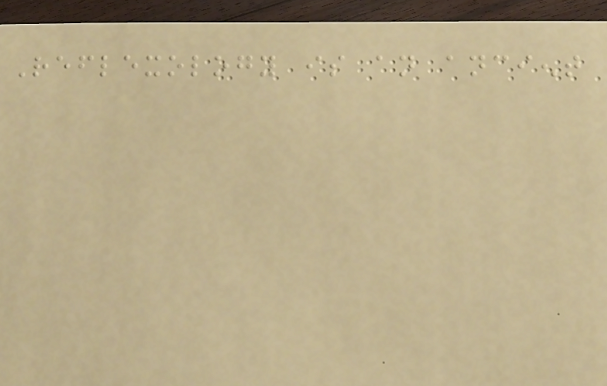Reflexology is an ancient
